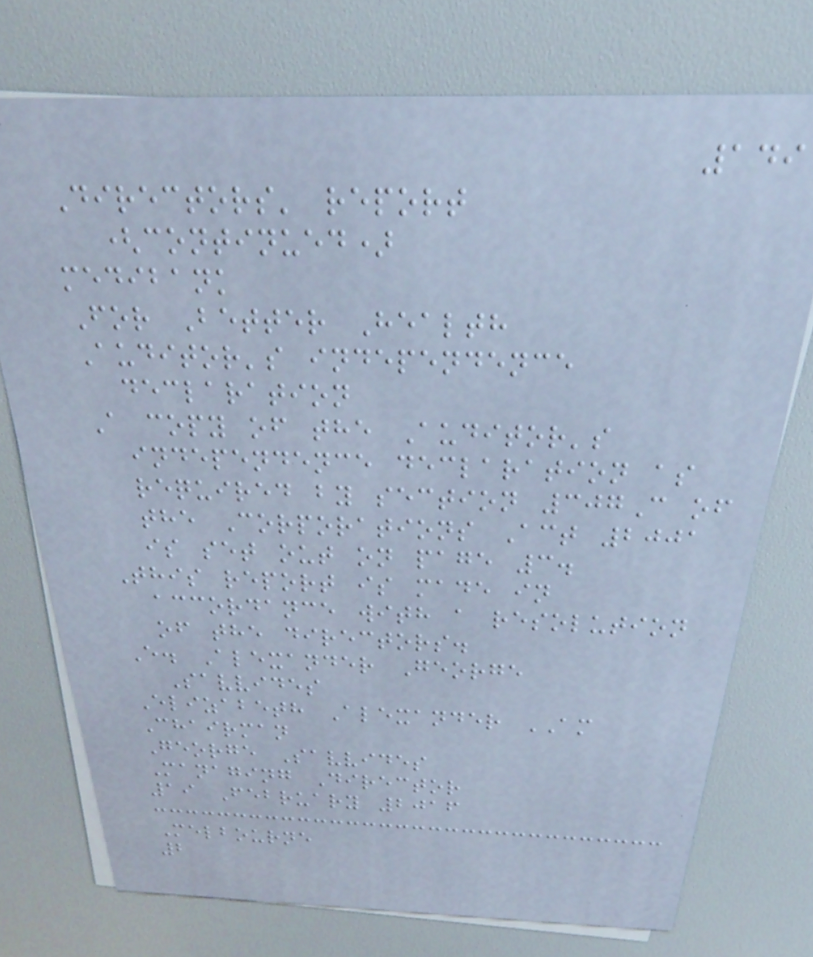149
Directors' report
(continued)
medibank
For Better Health
Auditor's independence
declaration
A copy of the Auditor's
independence declaration as
required by section 307C of
the Corporations Act 2001
is set out on page 3.
This report is made in
accordance with a resolution
of the directors.
E. Alexander George
Savvides
Elizabeth Alexander AM
Chairman
George Savvides
Managing Director
19 February 2016
Melbourne
2
